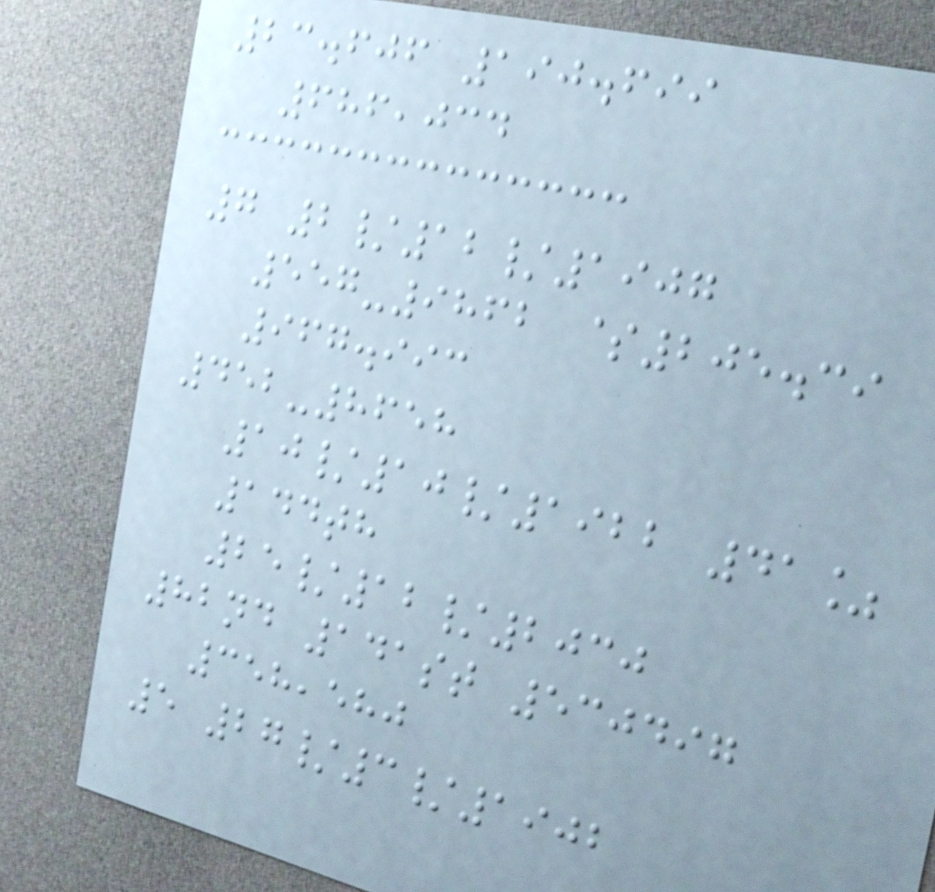23.606 190.699
686,034
7 2/12/1907
557-9862 $205.39
967.993
452-8658
10/10/1922 41%
144th
25/12/2030
82nd 141st 530497
358,580
5 27/3/1902
